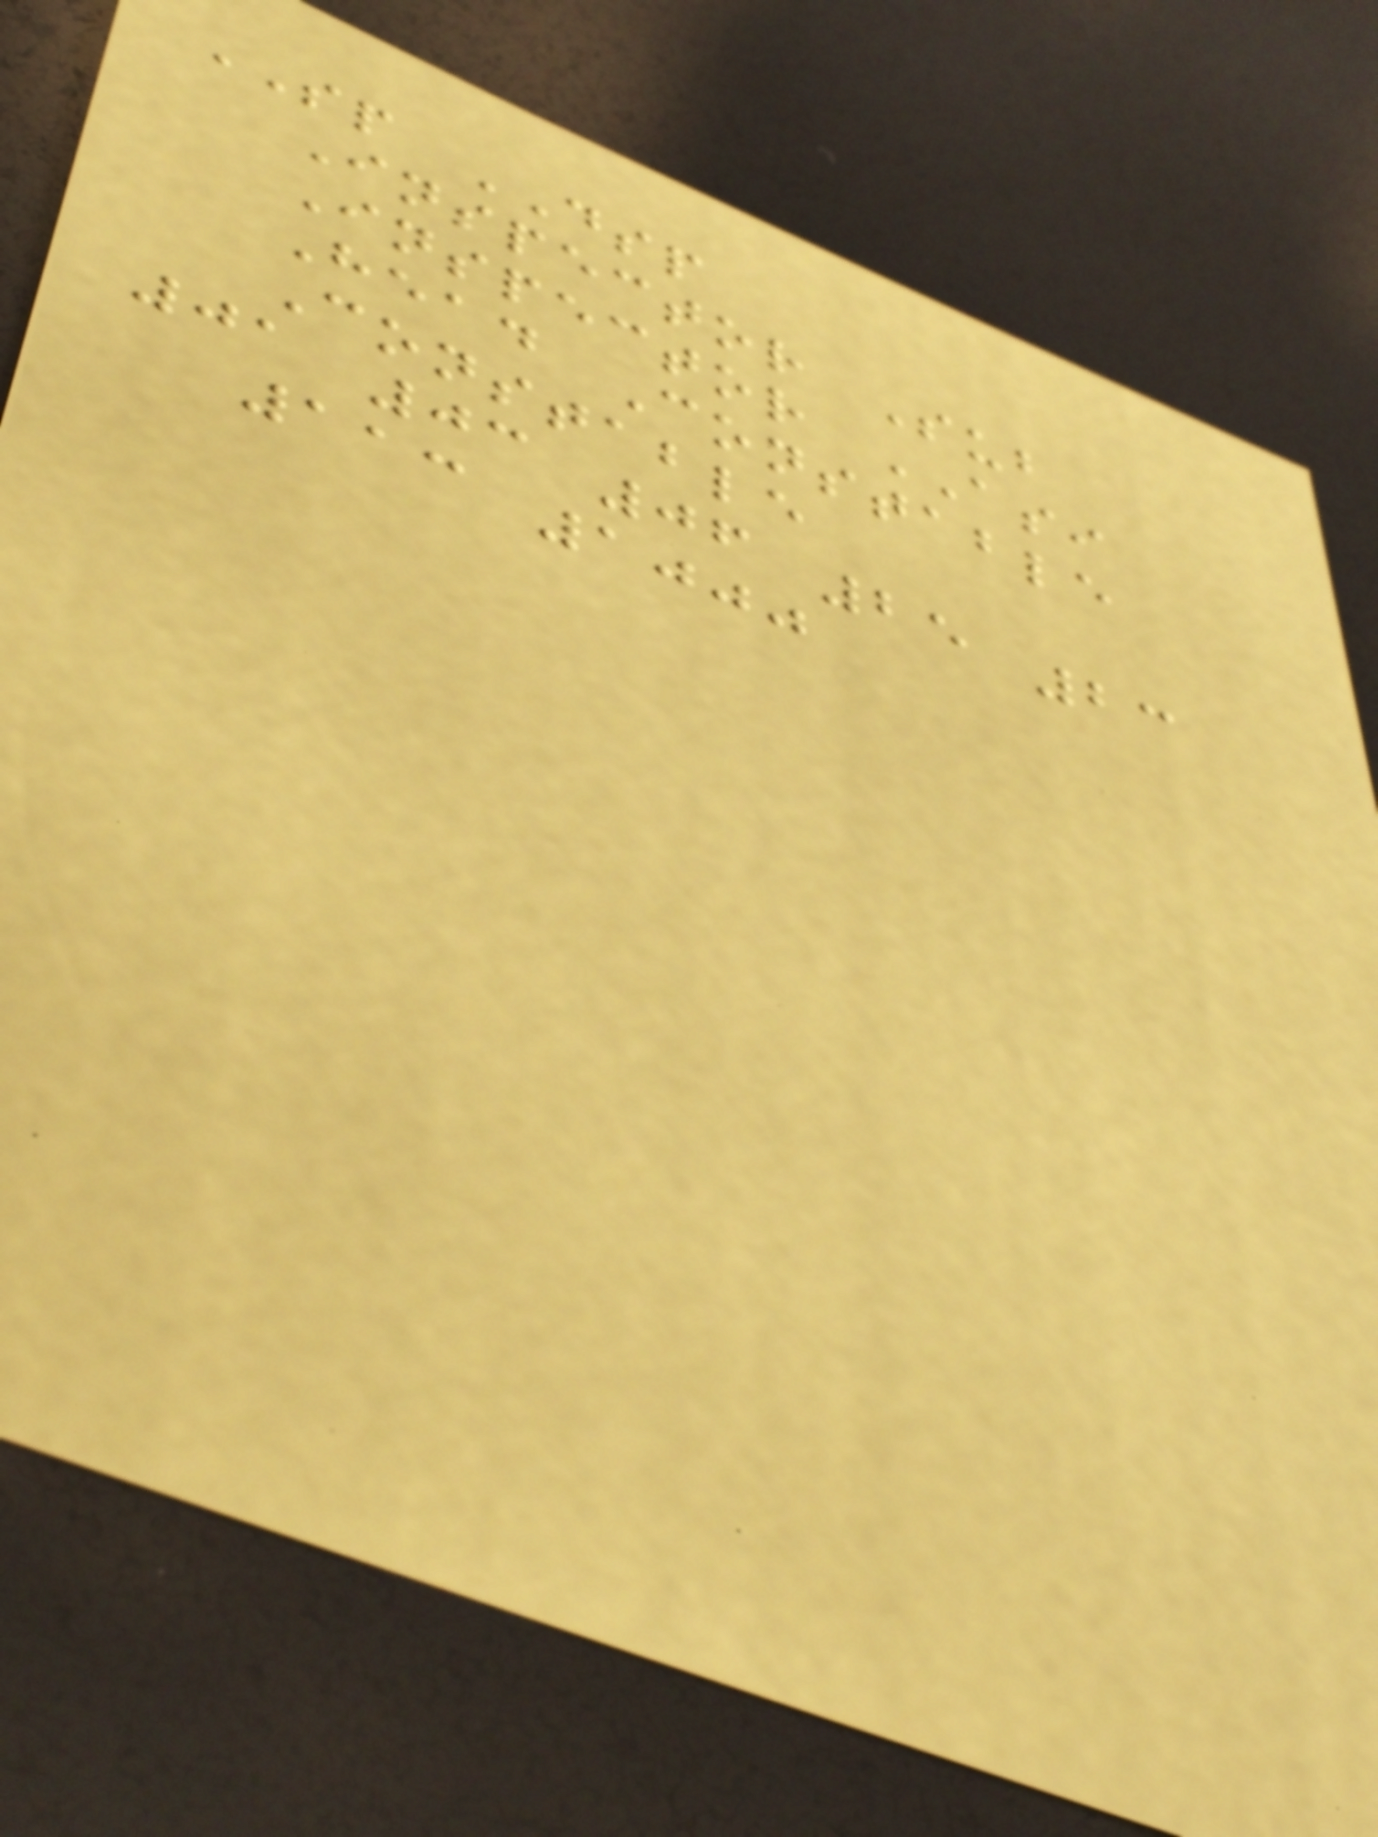SP DSP
Inspector Sub
Inspector ASI
Head Constable
Constable
01 03 06 25 23
113 1000
